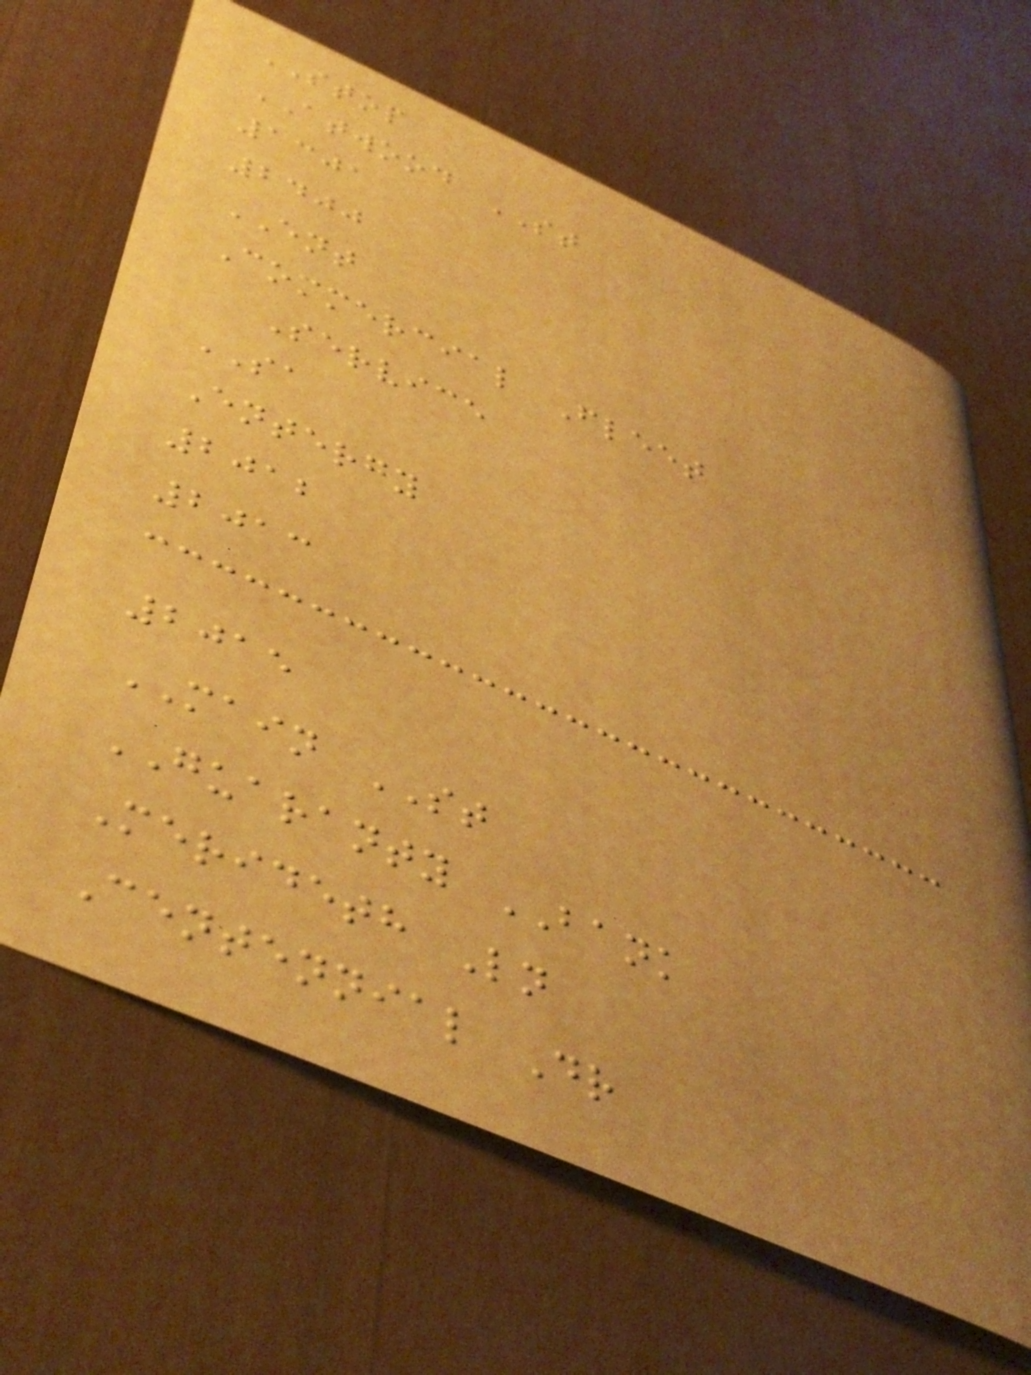STOP
ATWOOD ST
1301
2400
ENT
Commercial Fleet
Service
SA
Entergy
2012
2013
2015
MAIN ST
GUARANTY BANK
Merideth Ln
Centennial Dr
